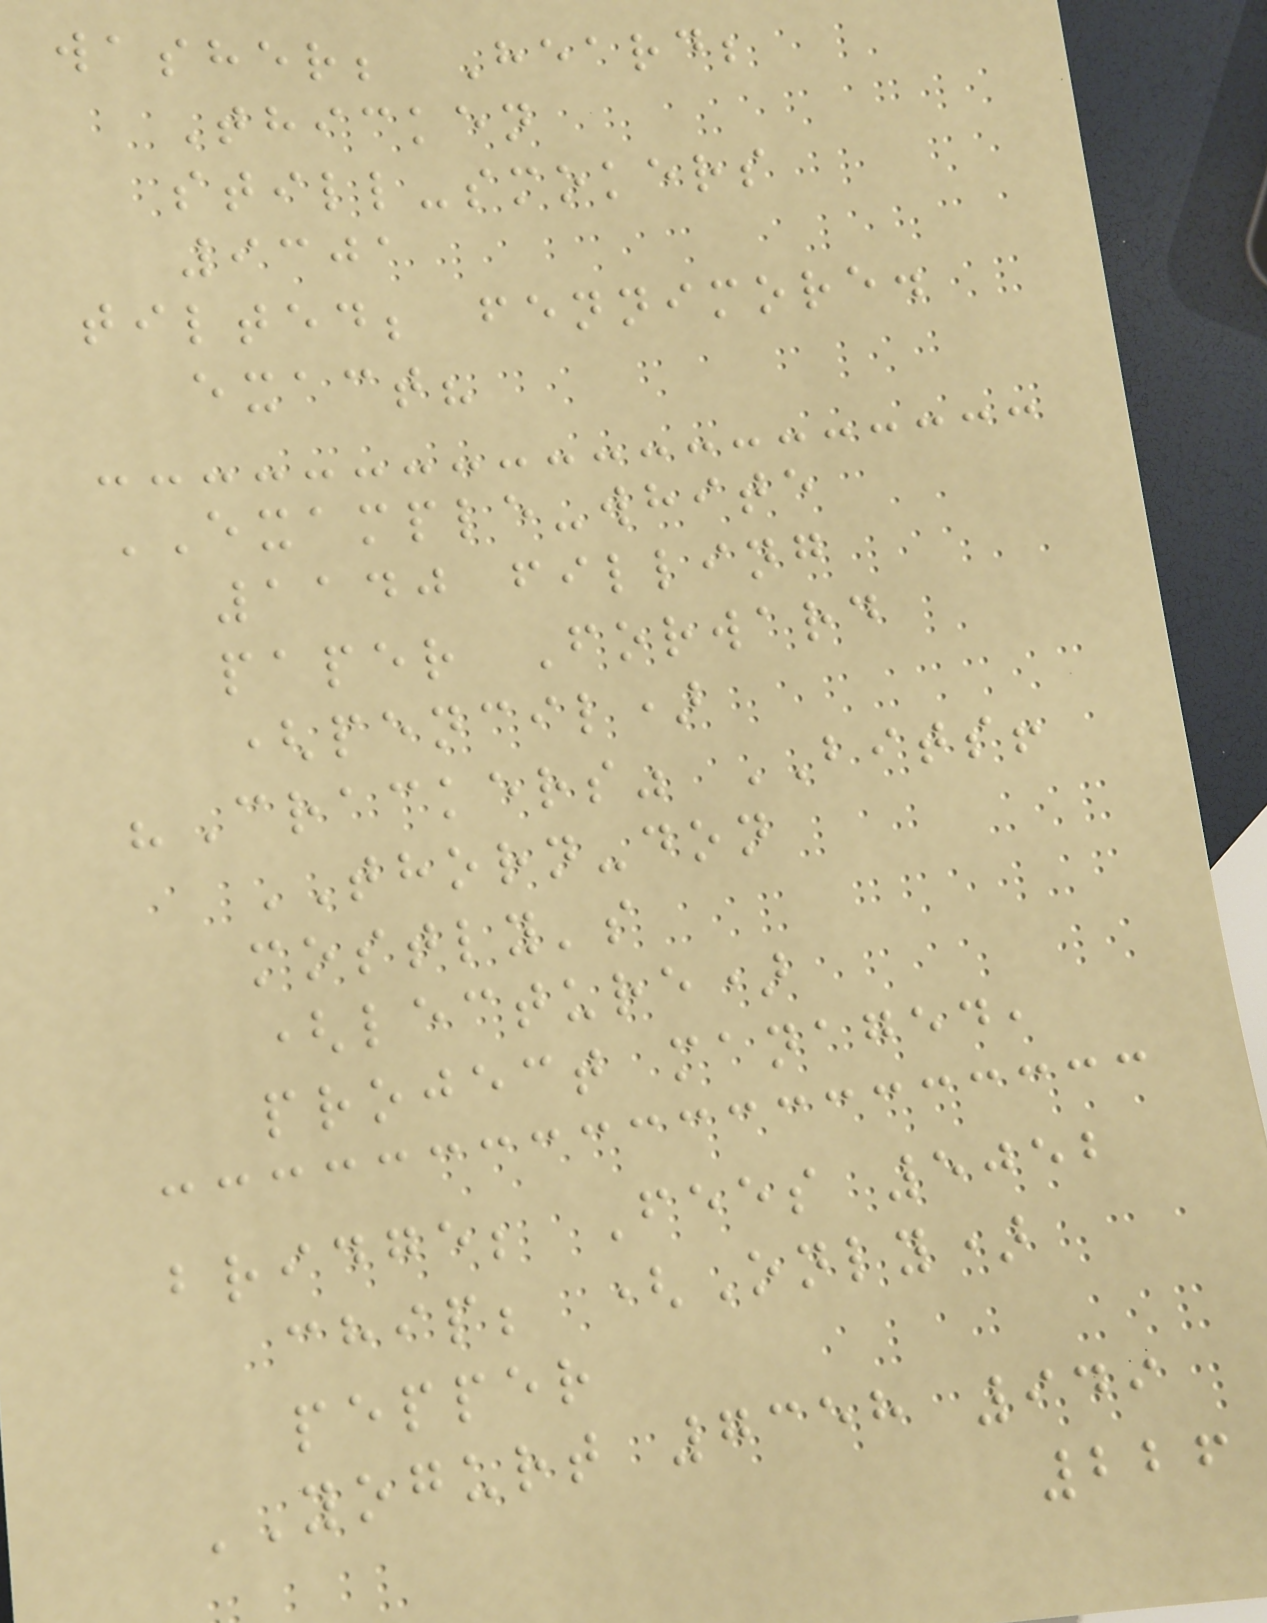washer; Heard;
Thicken
still-smokers
9301
tilted; fennimore.
exact?
EXAMPLE-white
1140 filling
paper Forward
(pencil)
"Crackers" BITS!
THORN-don
mostly's
(lecture)
project managed,
bridge; Fees 5052
chip; (Only)
pepper
YOGURT 7358 949
226
